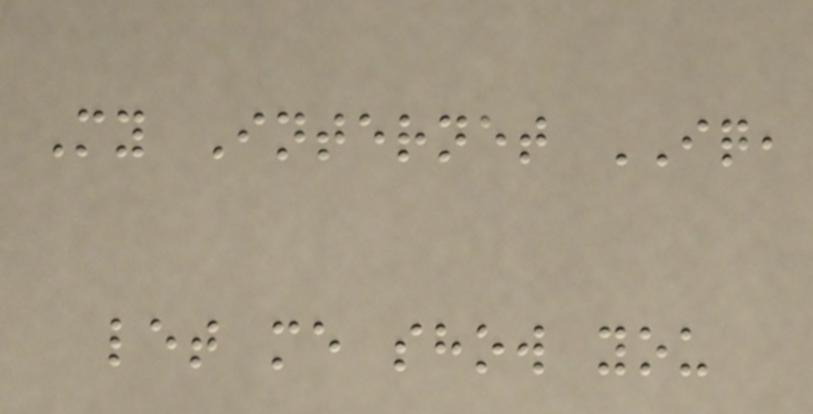My Internet IQ,
let me show you
